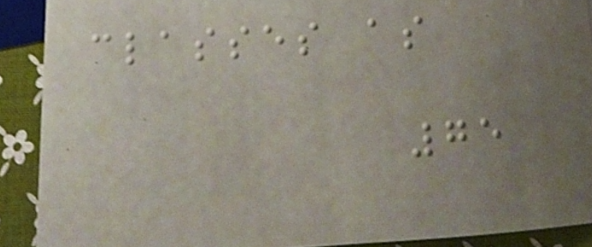classes as
75
